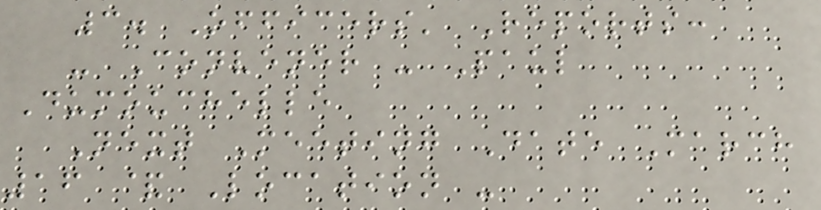3. Officers' Reports:
- Convener - Paul
Dumouchelle
Next Meeting Date March
16 & Location -
